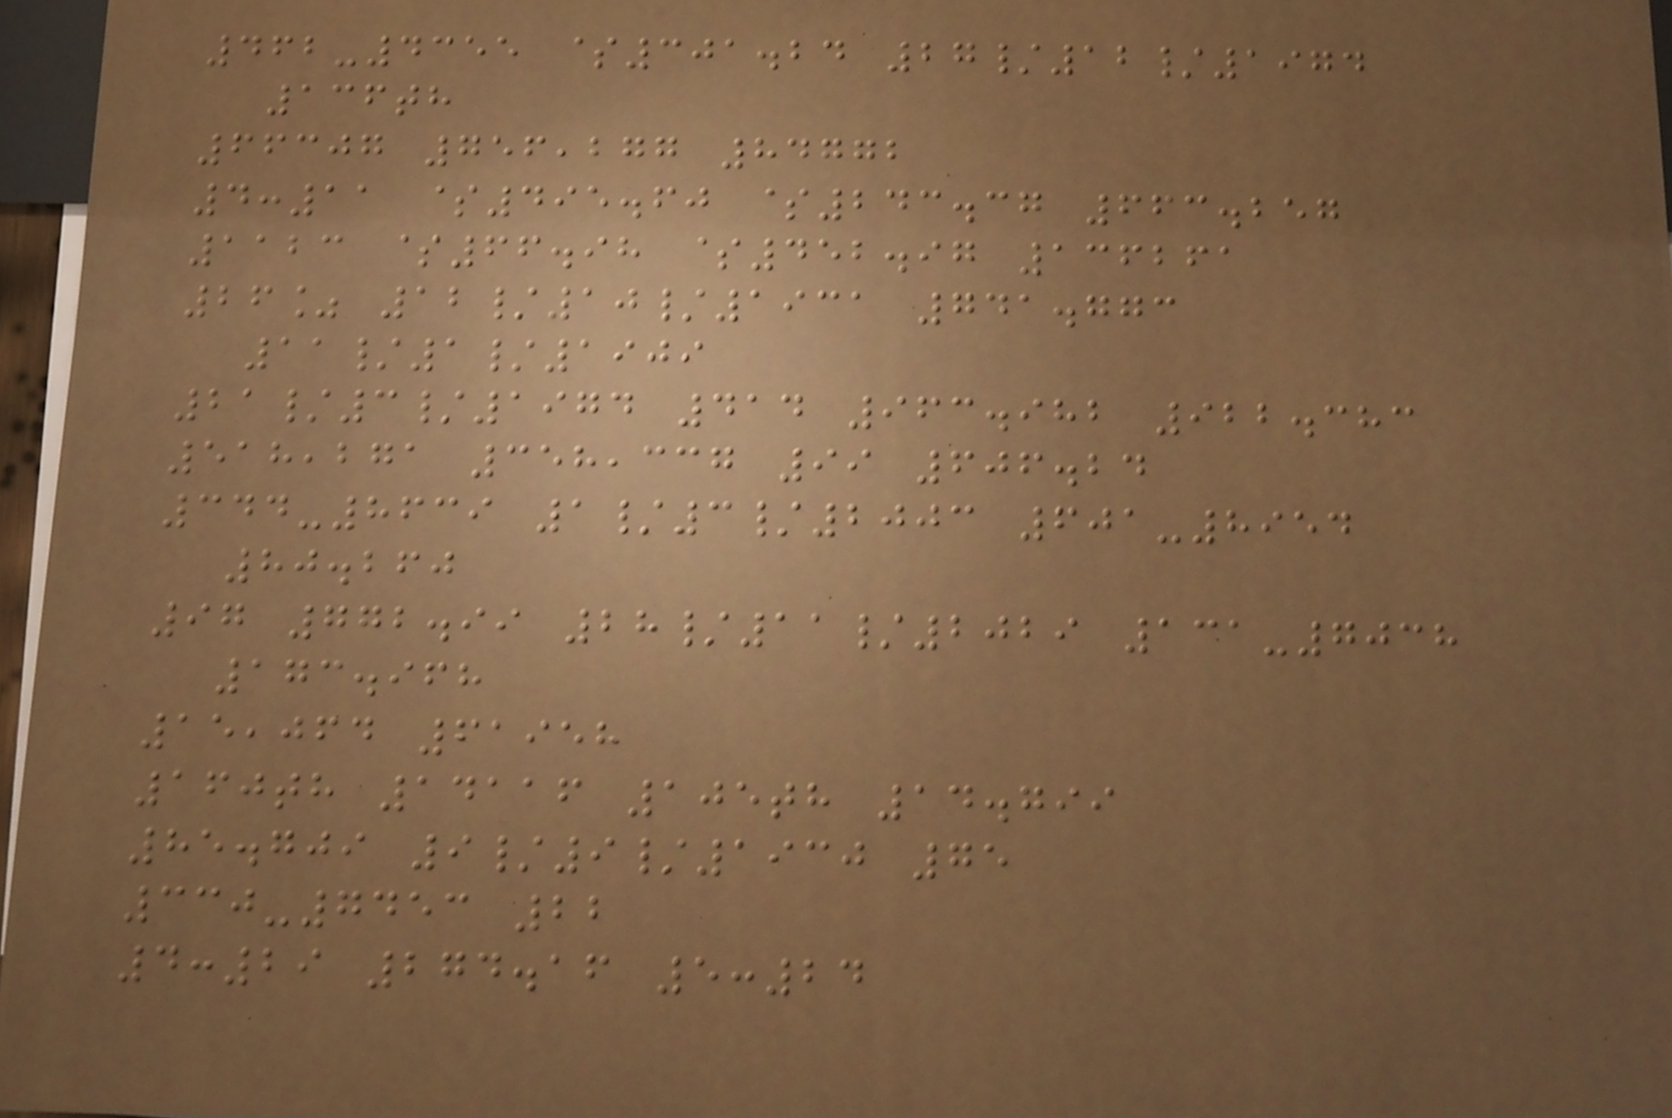462-4355 $301.24 27/12/1974
136th
66307 756,277 84772
4:11 $495.60 $243.37 663.257
1123 $66.98 $452.97 136261
26% 12/10/1931 741.773
11/1/1909
21/3/1974 414 963.982 922.383
518,271 358,337 99 606.24
344-8639 1/3/2003 601-8954
80.260
97 772.99 28/11/2029 131-7038
173.968
15,064 61958
160th 14116 105th 14.799
85.709 9/9/1930 75
330-7453 22
4:29 274.16 5:24
